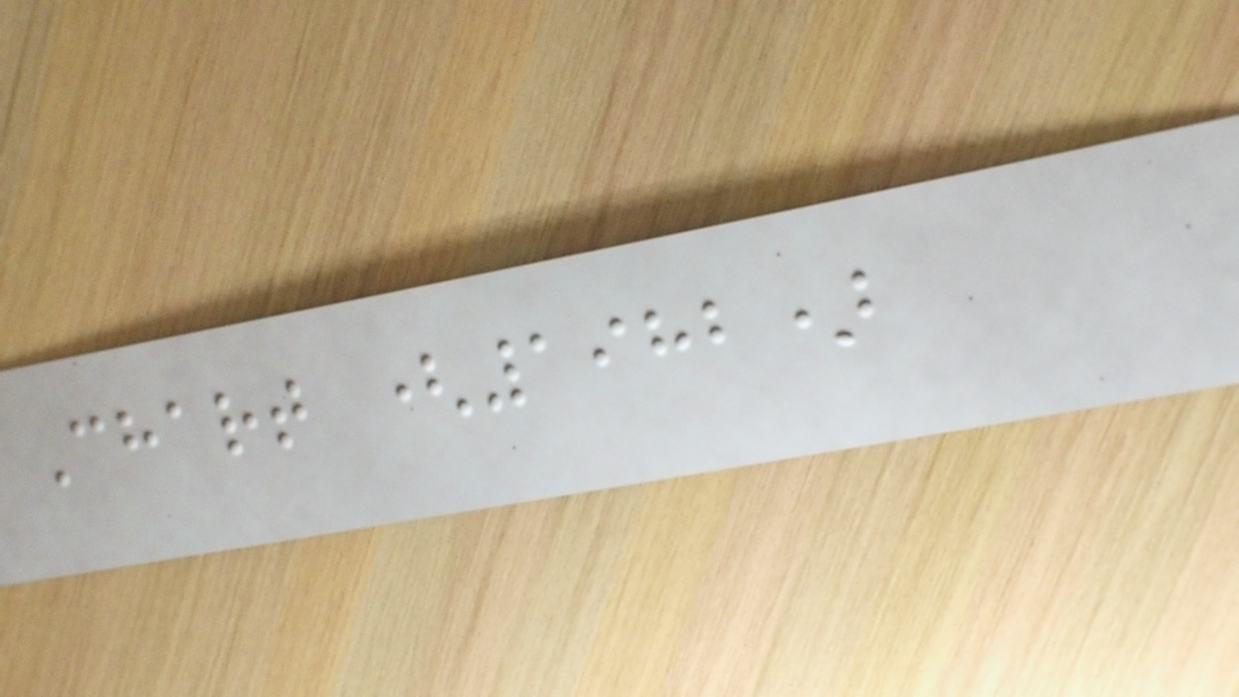Chart (1982)
